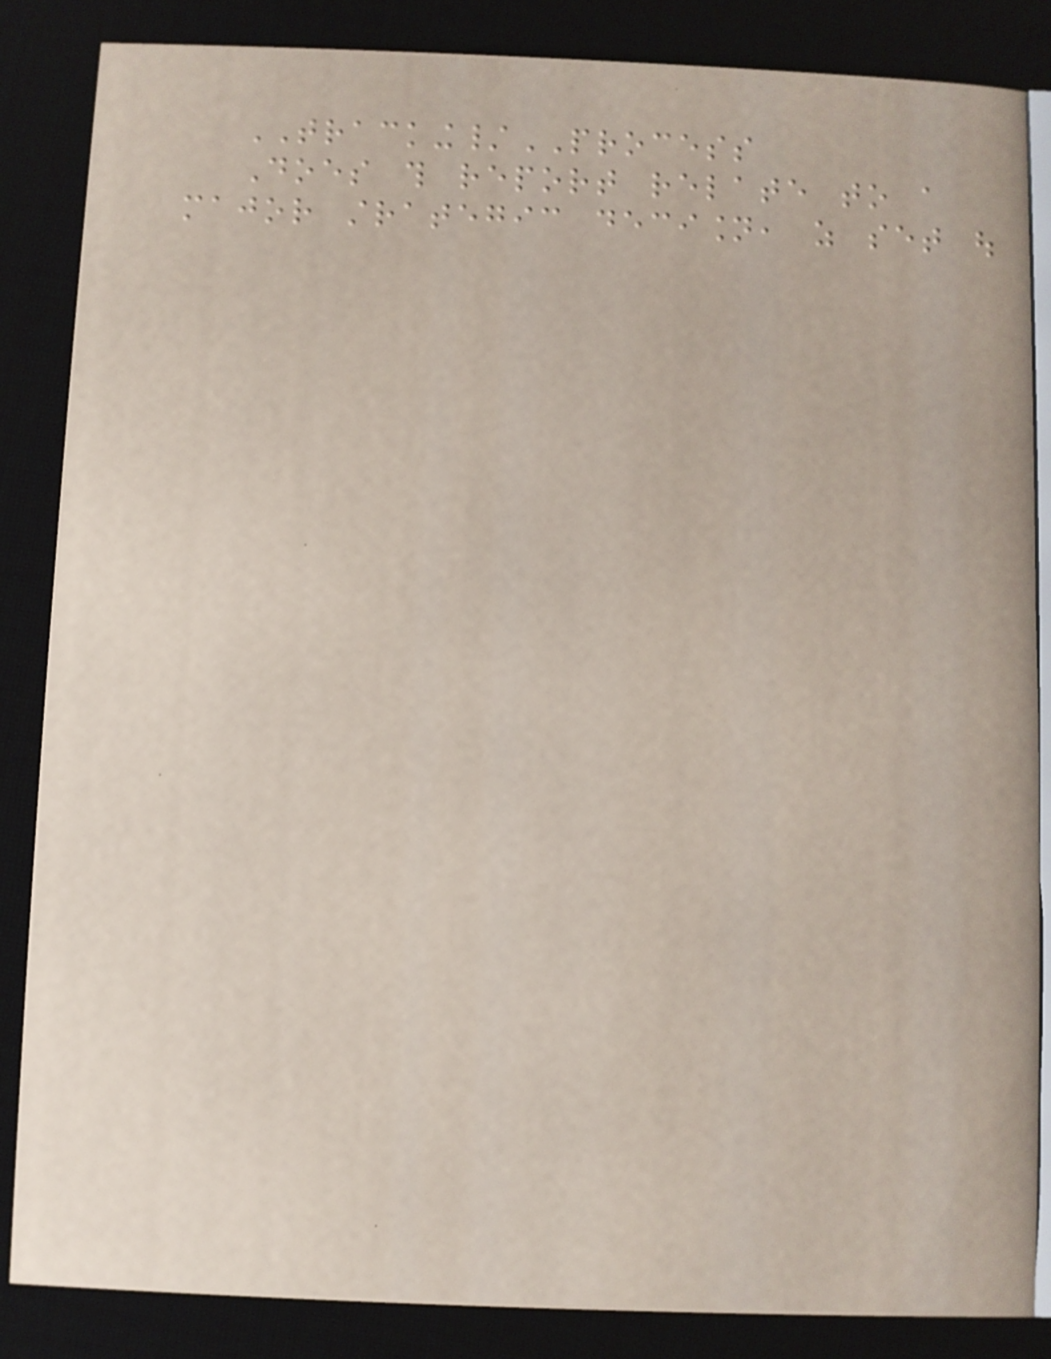TRACKING/PROCESS
Does this report relate to a
major strategic decision, as set out
